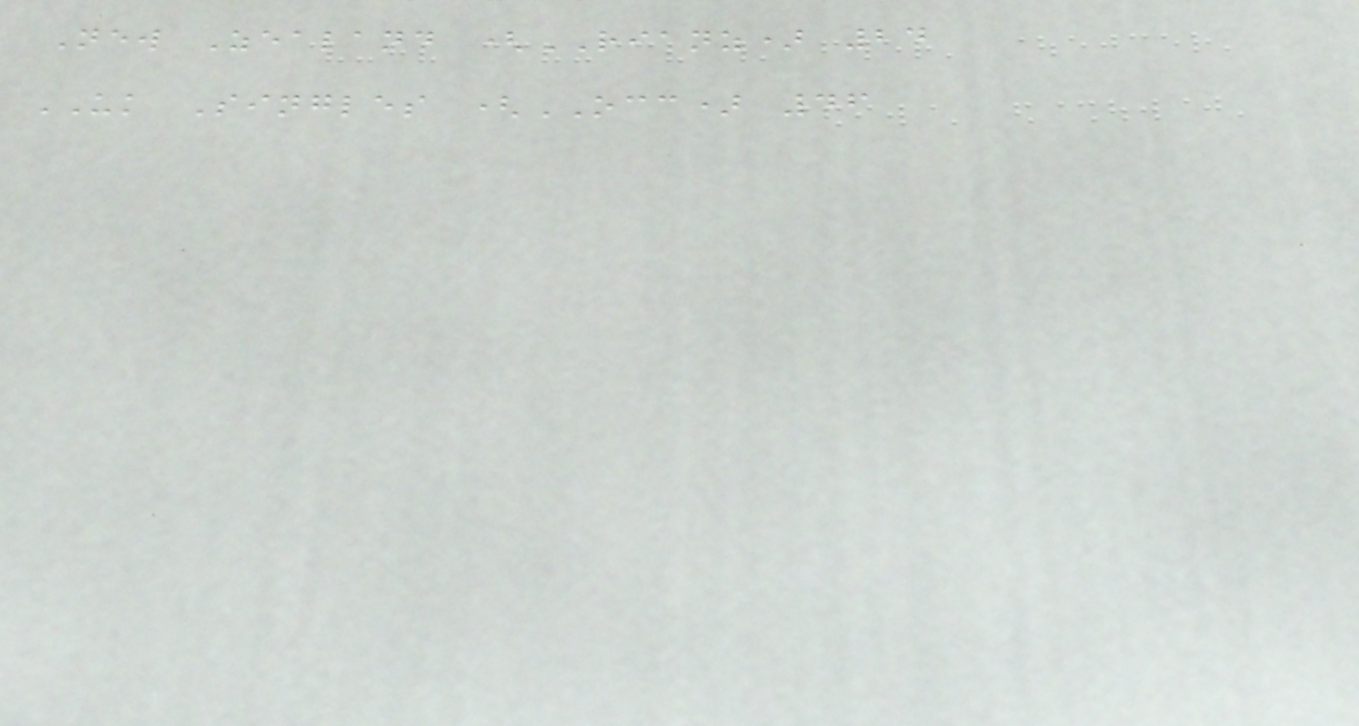New Zealand (RIANZ) 24
UK Singles (OCC) 46
